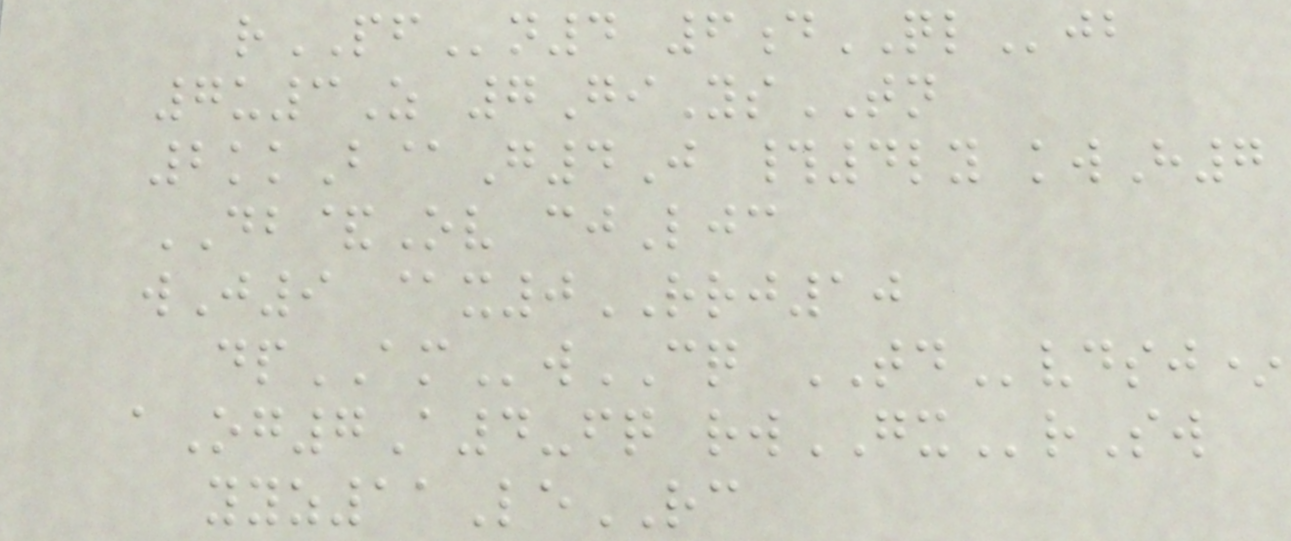rPFn4 6dQLjb
7u3Z 7GiYsTN
2kkB@G4J #4ly kwH7
DB&Ov cjLjc
wJ9 @x0RRJ10
dpAMwCQ TDvdsj*
aOg7A4-fq rwGXrSw
yyz11LeRC
